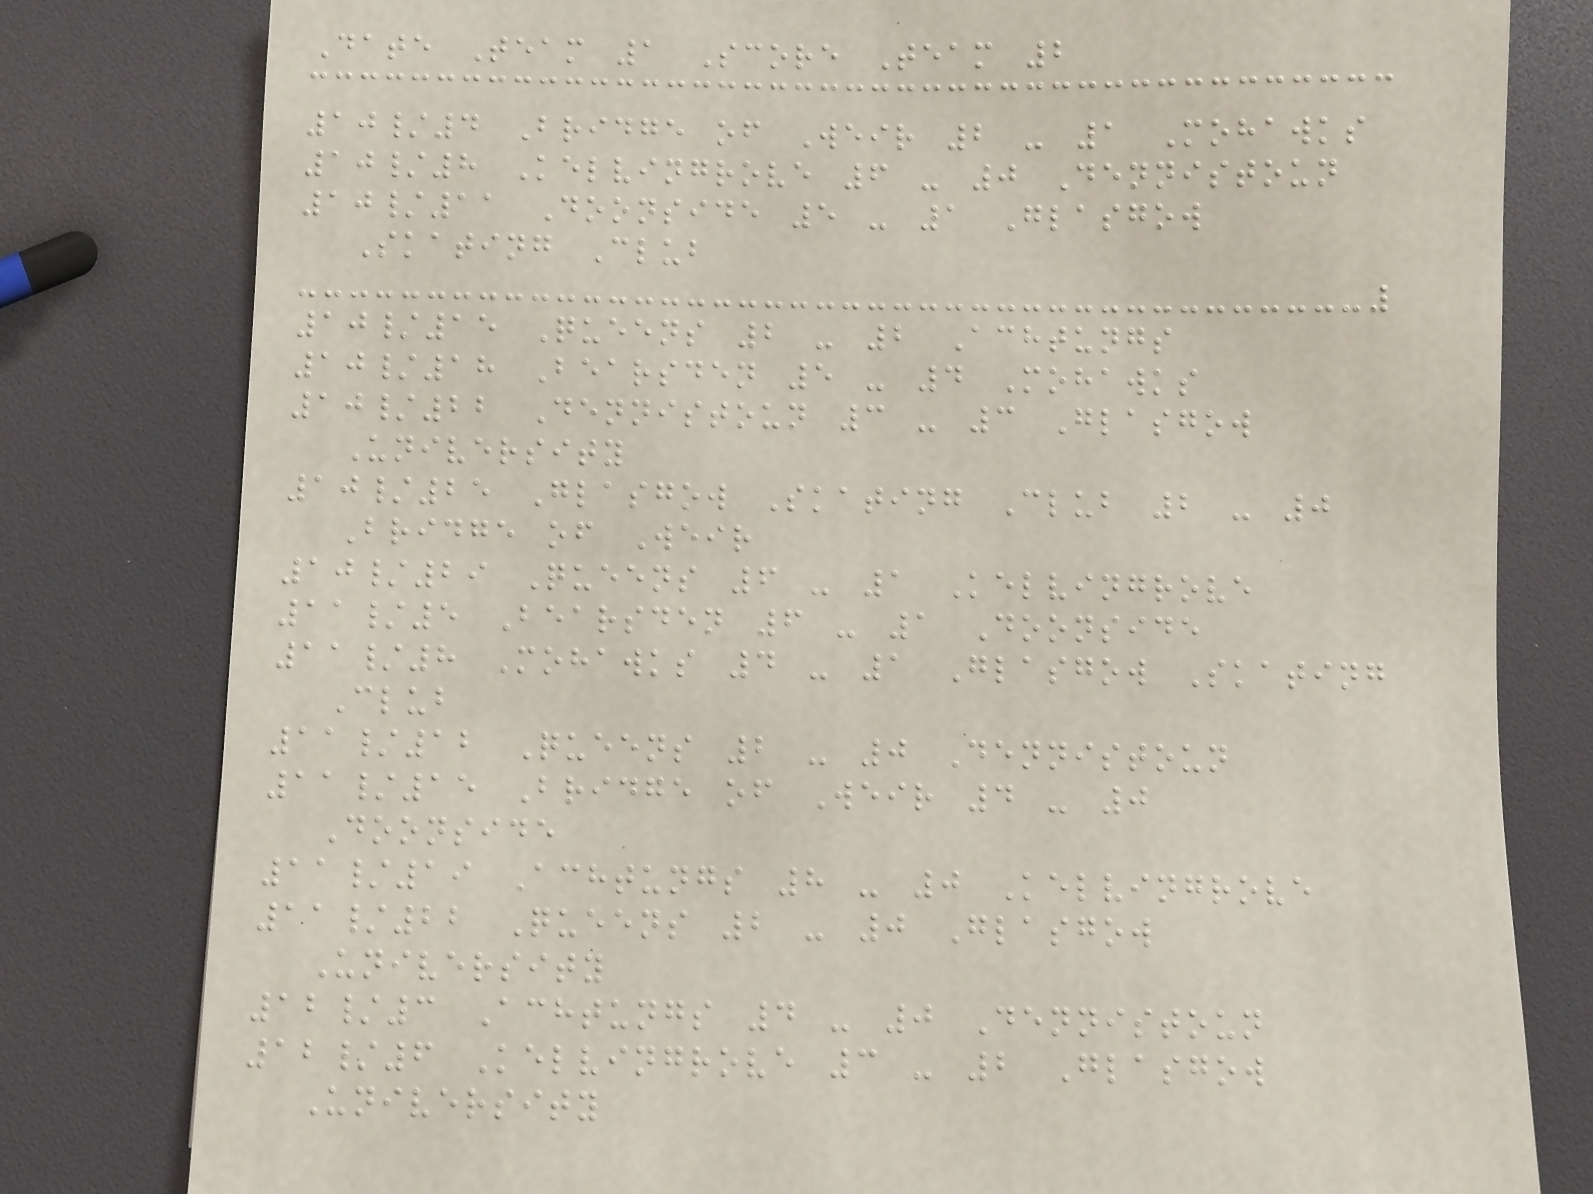Date Team 1 Score Team 2
10/4 Bridge of Weir 2 - 1 Mohawks
10/8 Kelvingrove 6 - 0 Dennistoun
10/11 Doonside 5 - 1 Glasgow
Skating Club
10/15 Queens 2 - 2 Achtungs
10/18 Bearsden 5 - 4 Mohawks
10/22 Dennistoun 3 - 3 Glasgow
University
10/25 Glasgow Skating Club 2 - 0
Bridge of Weir
10/29 Queens 6 - 1 Kelvingrove
11/5 Bearsden 6 - 1 Doonside
11/8 Mohawks 4 - 1 Glasgow Skating
Club
11/12 Queens 2 - 0 Dennistoun
11/15 Bridge of Weir 4 - 0
Doonside
11/19 Achtungs 8 - 0 Kelvingrove
11/22 Queens 2 - 0 Glasgow
University
12/3 Achtungs 4 - 0 Dennistoun
12/6 Kelvingrove 3 - 2 Glasgow
University
